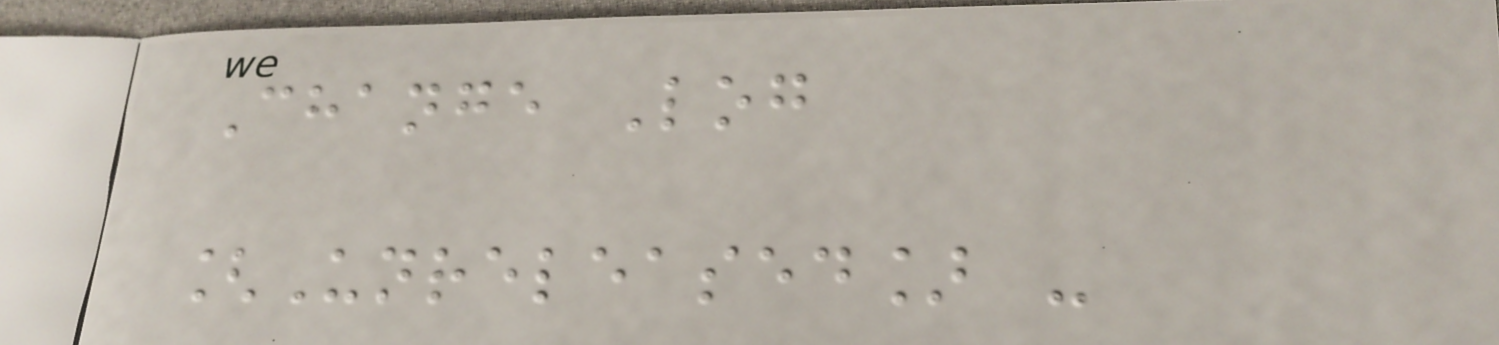Change Log
[Unreleased] -
